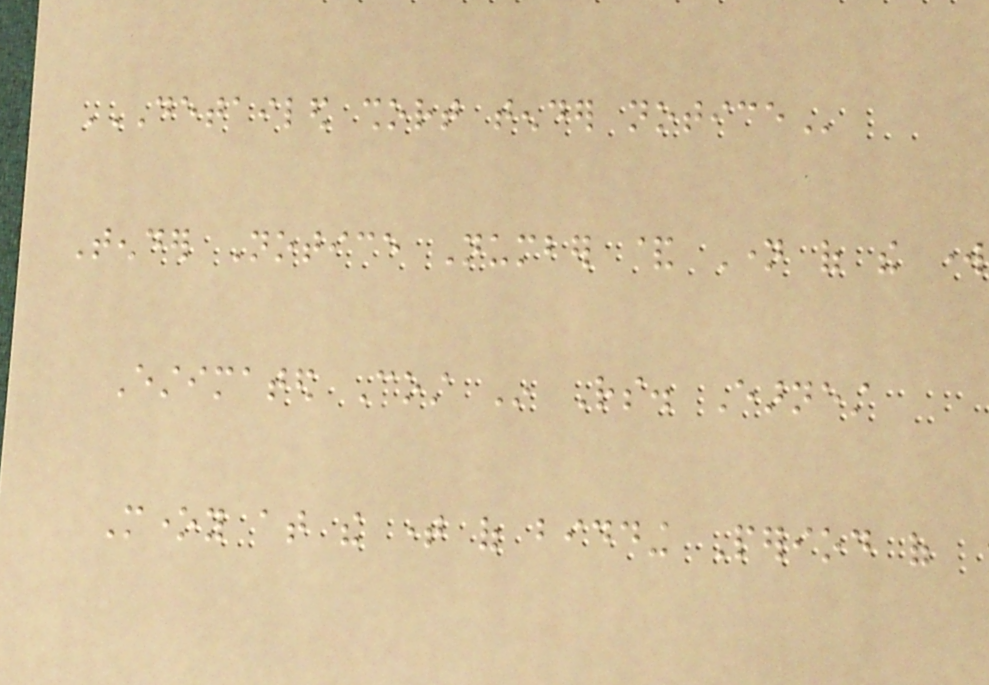DETAILED SHORT TENDER NOTICE
Tender Notice Number & Name of the work
Estimated Cost In Rs. Earnest
Money at the time of bidding Period of
